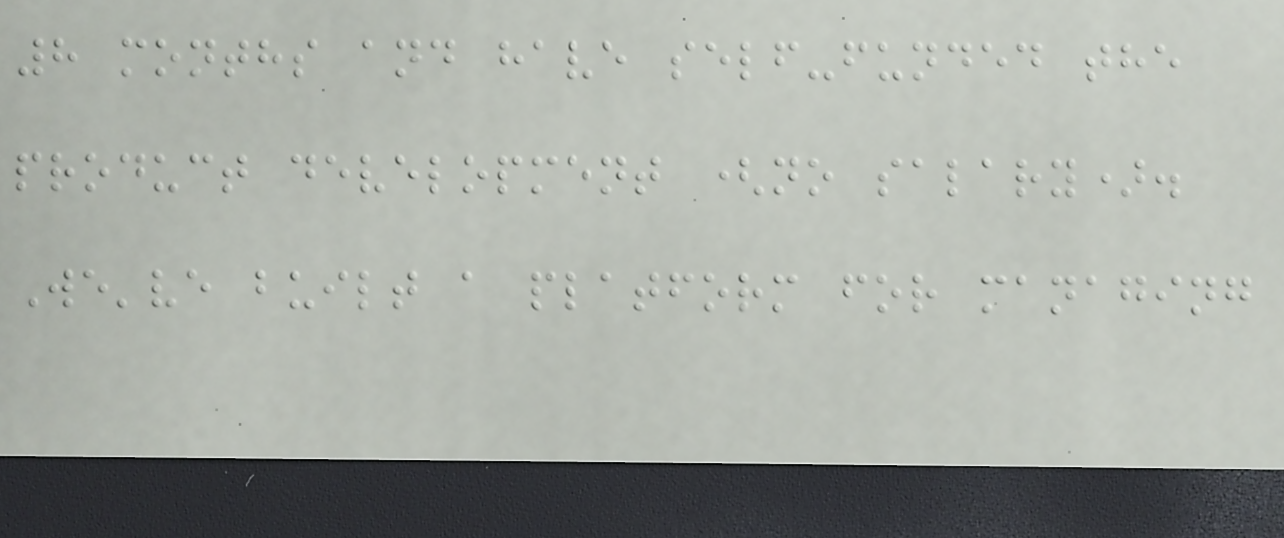8 months and have self-funded the
product development (no salary).
We've built a platform for managing
